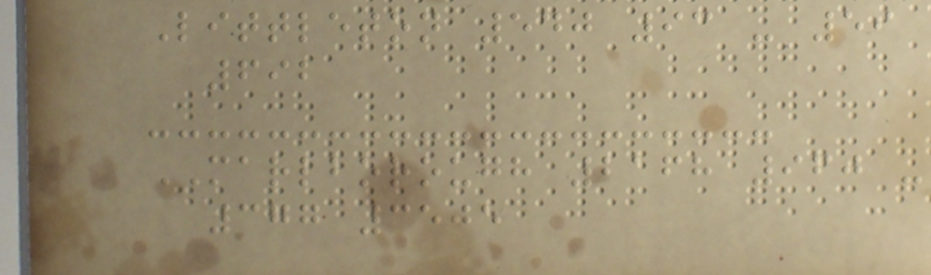Littleton 540 93 - 59
692
MARLBOROUGH 2168 960 -
377 3505
